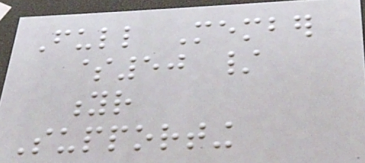Full Member
$50 /
yr
Supporting
